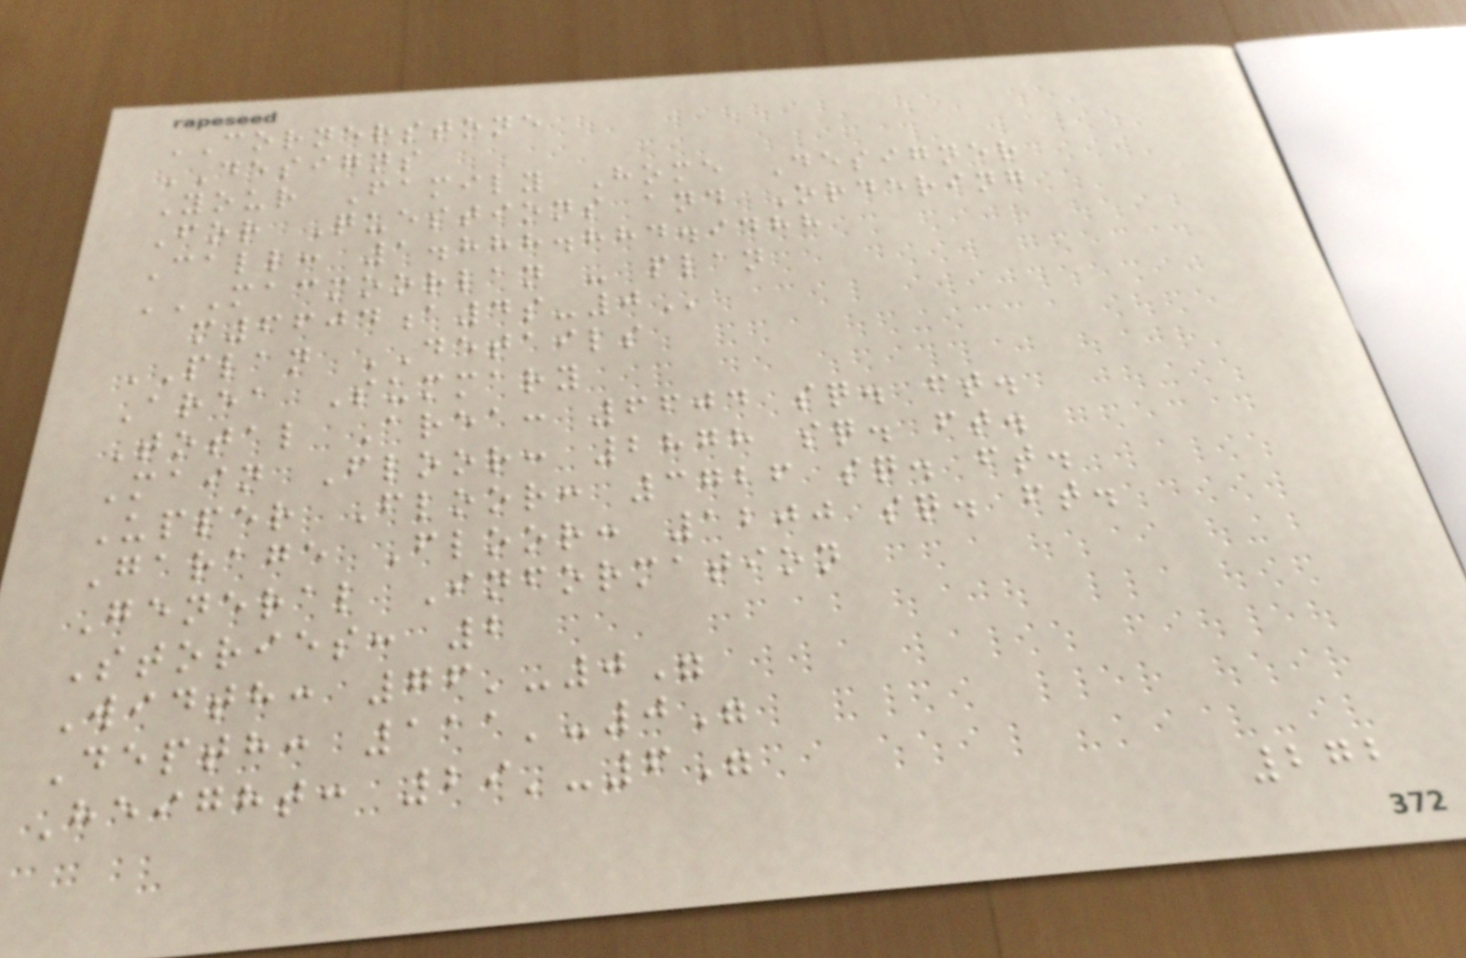CORNERSTONE
DESIGNS
Your Family Home Designer
For Questions and Ordering
Call: 1.888.884.9488
MACMOORLAN - PLAN
M6604A4S-0
PLAN DETAILS
Area Summary
Total Area: 6604 sq. ft.
Main Floor: 2878 sq. ft.
Upper Floor: 3726 sq. ft.
Garage Floor: 1200 sq. ft.
General Information
Stories: 2
Width: 76'-0"
Depth: 111'-0"
Height: 29'-6"
272
